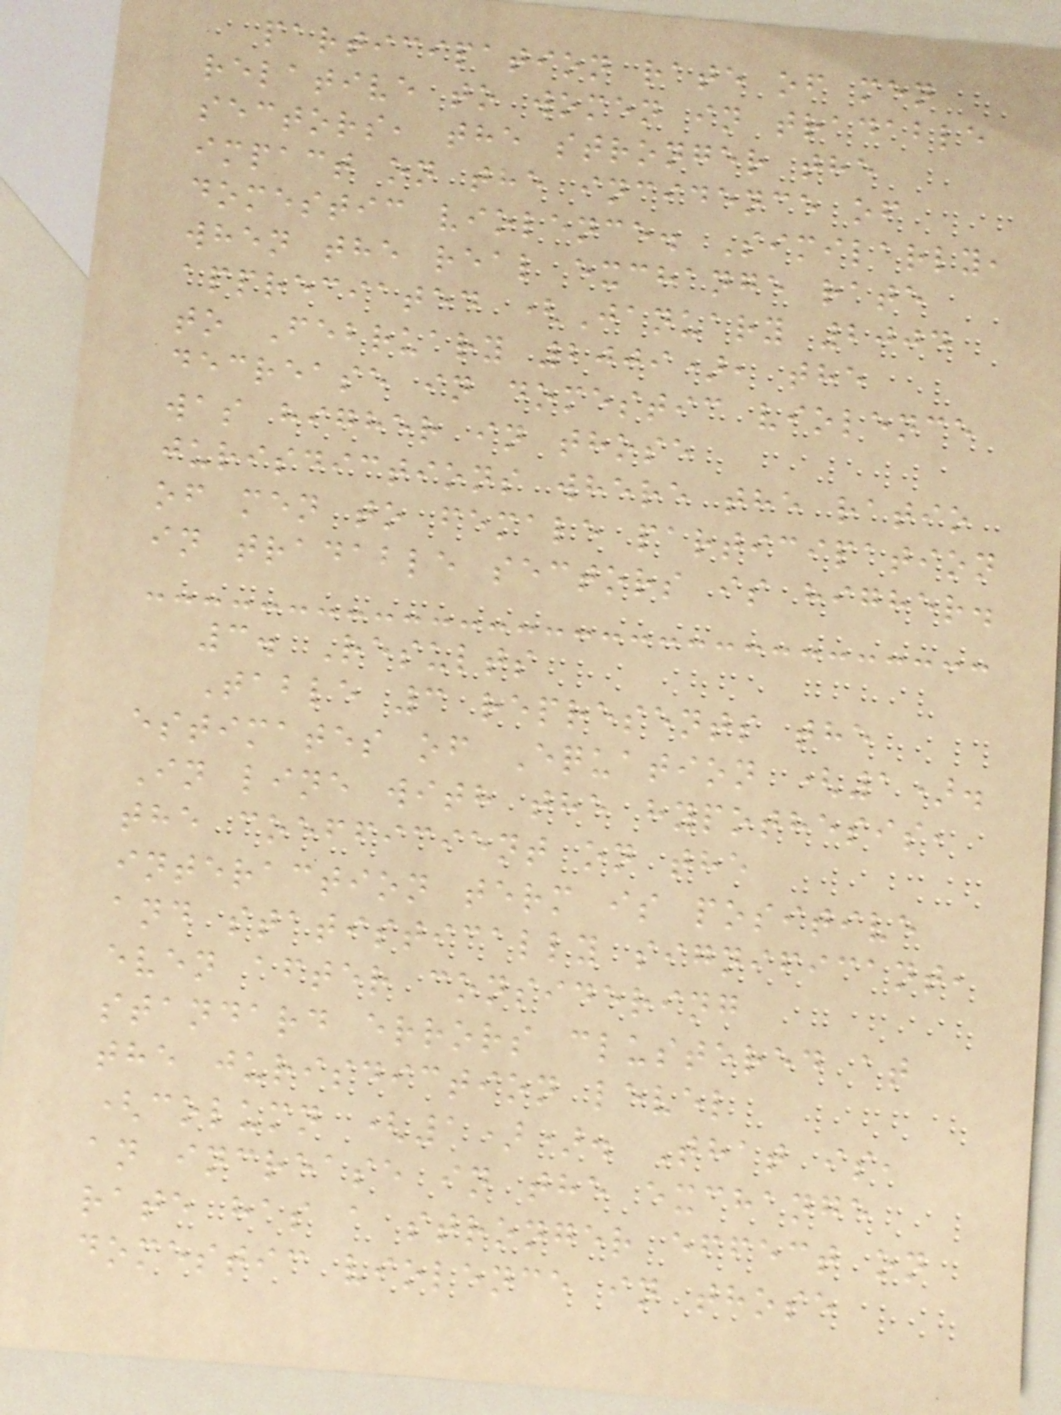participation rate of men
relative to women in tradable
sectors, the stronger the
impact on the incidence of
domestic violence. Similarly,
when the real exchange rate
appreciated (January 2004
to February 2009), the
decrease in domestic violence
was higher in those
jurisdictions where the ratio
of men to female participation
in tradable sectors is higher.
3. Results
Table 3 represents the
estimates of Equation (1).
In line with the hypothesis,
the coefficient on the
interaction term is positive
and statistically significant,
even after considering
standard errors clustered at
the jurisdiction level
(column (1)). That is,
an increase in the exchange
rate has a stronger effect on
domestic violence in those
